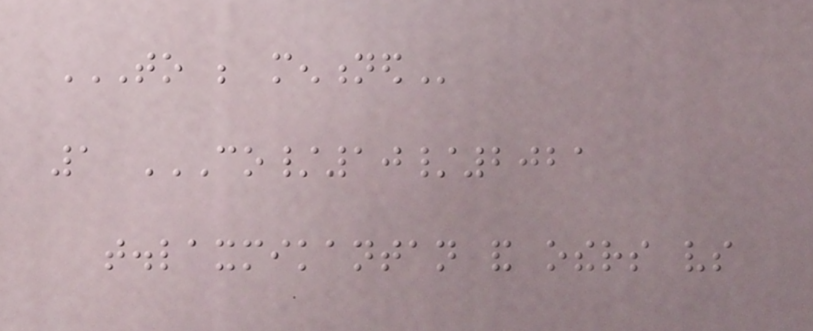TO BE MENTIONED
1 CO/10/2021
T.LAXMIKANTAN AND OTHERS VS
